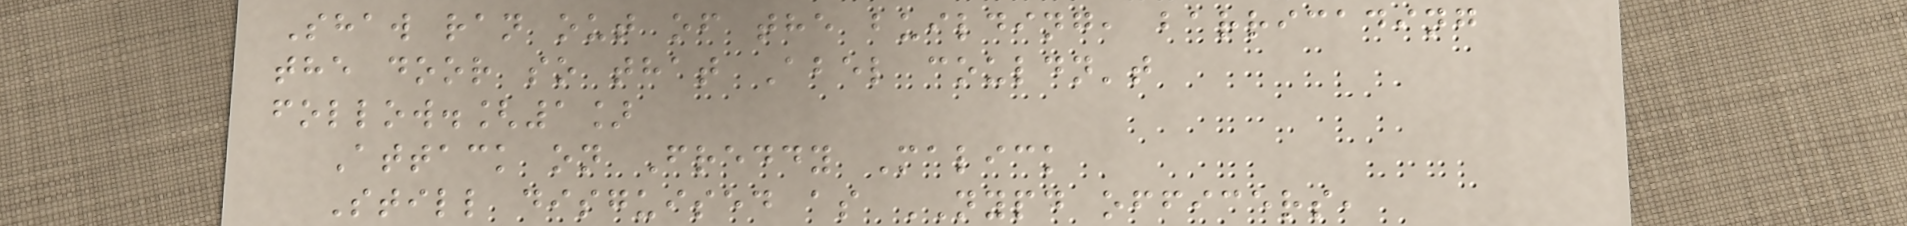Shaw ran out of the building, barricading
the door so that Abel couldn't
follow.[1]
Attack on Freddy Malick
Still disguised as NYPD officers,
